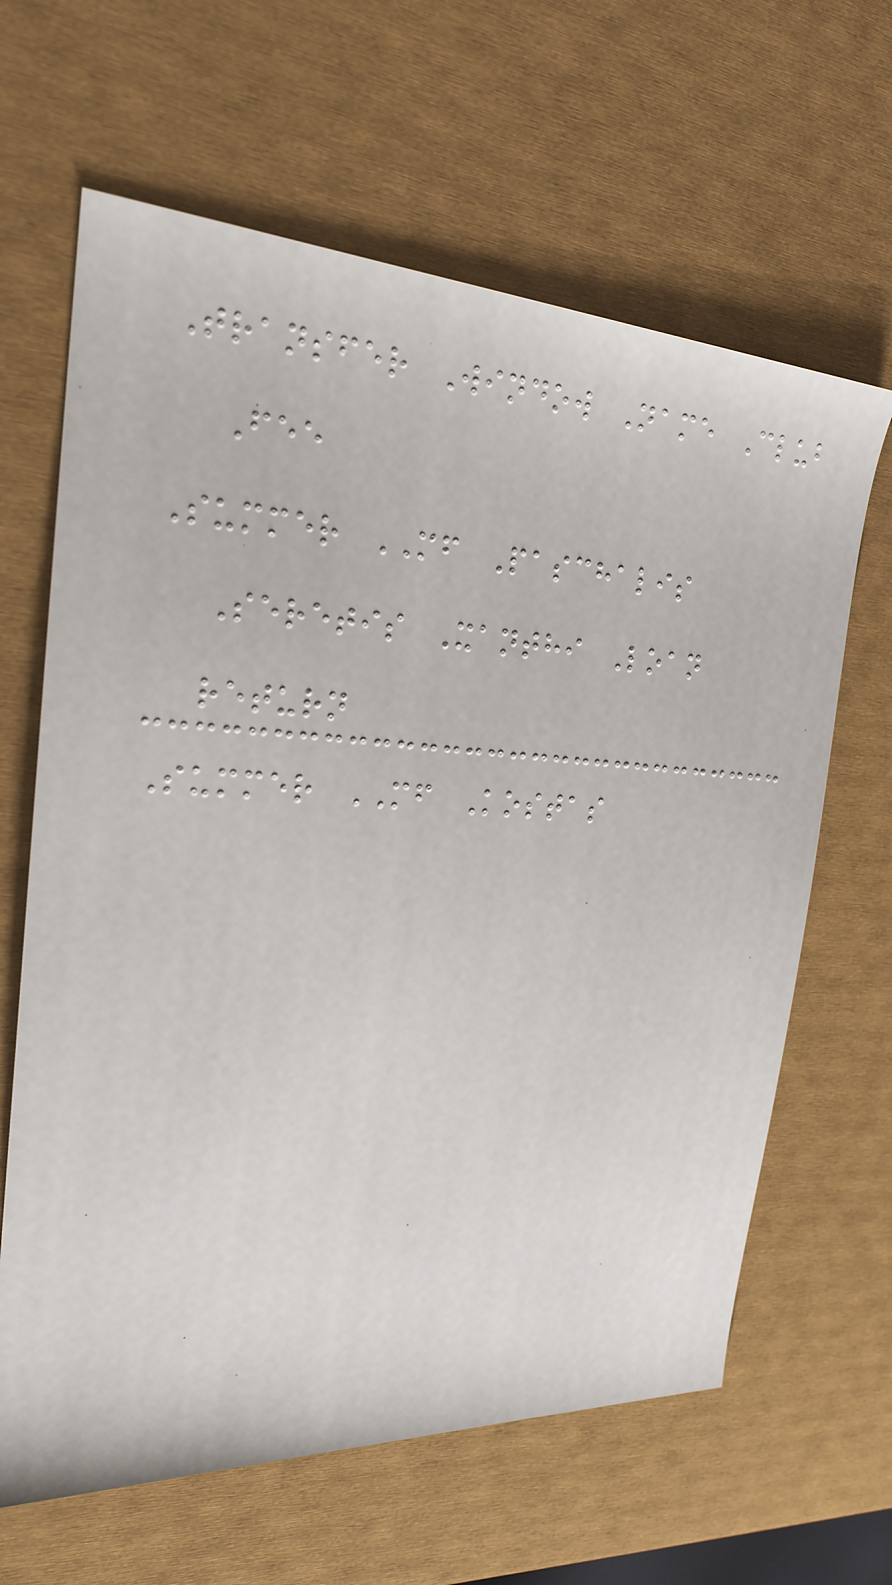Transfer Window Name Club
Fee
Summer MF Paschalis
Seretis Xanthi Loan
return
Summer MF Kostas
